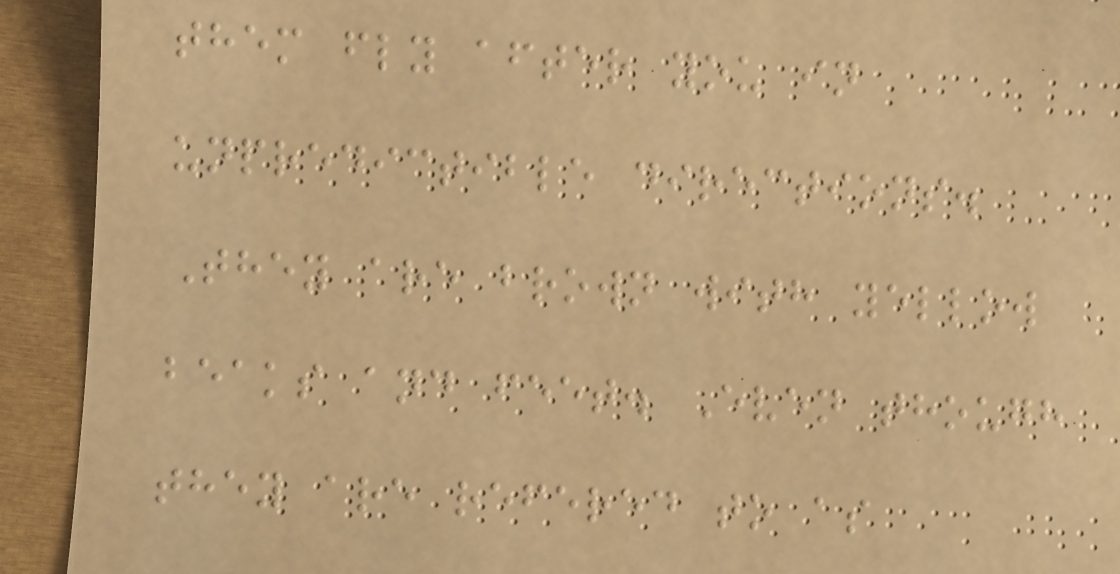them fly after you in
unpredictible directions.
They are brown with yellow
beaks and feet. Even though
they are refered to as
